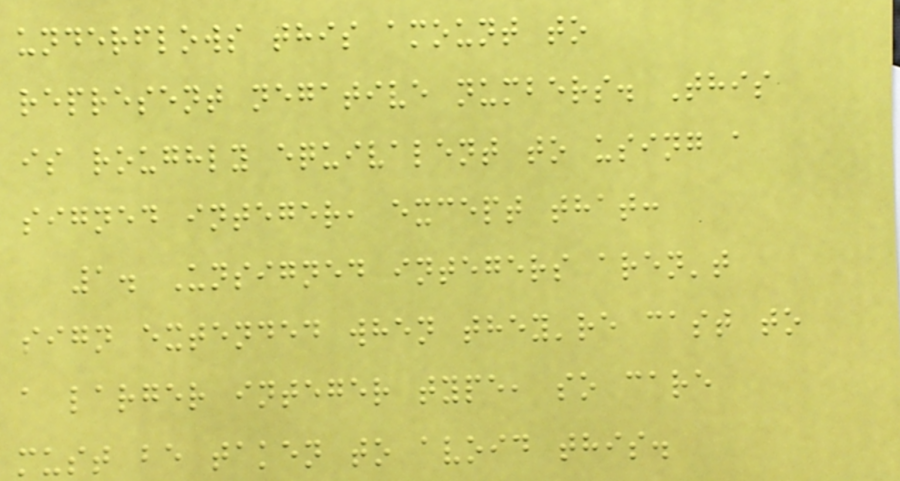underflows this amount to
represent negative numbers. This
is roughly equivalent to using a
signed integer, except that:
1. Unsigned integers aren't
sign extended when they're cast to
a larger integer type, so care
must be taken to avoid this.
